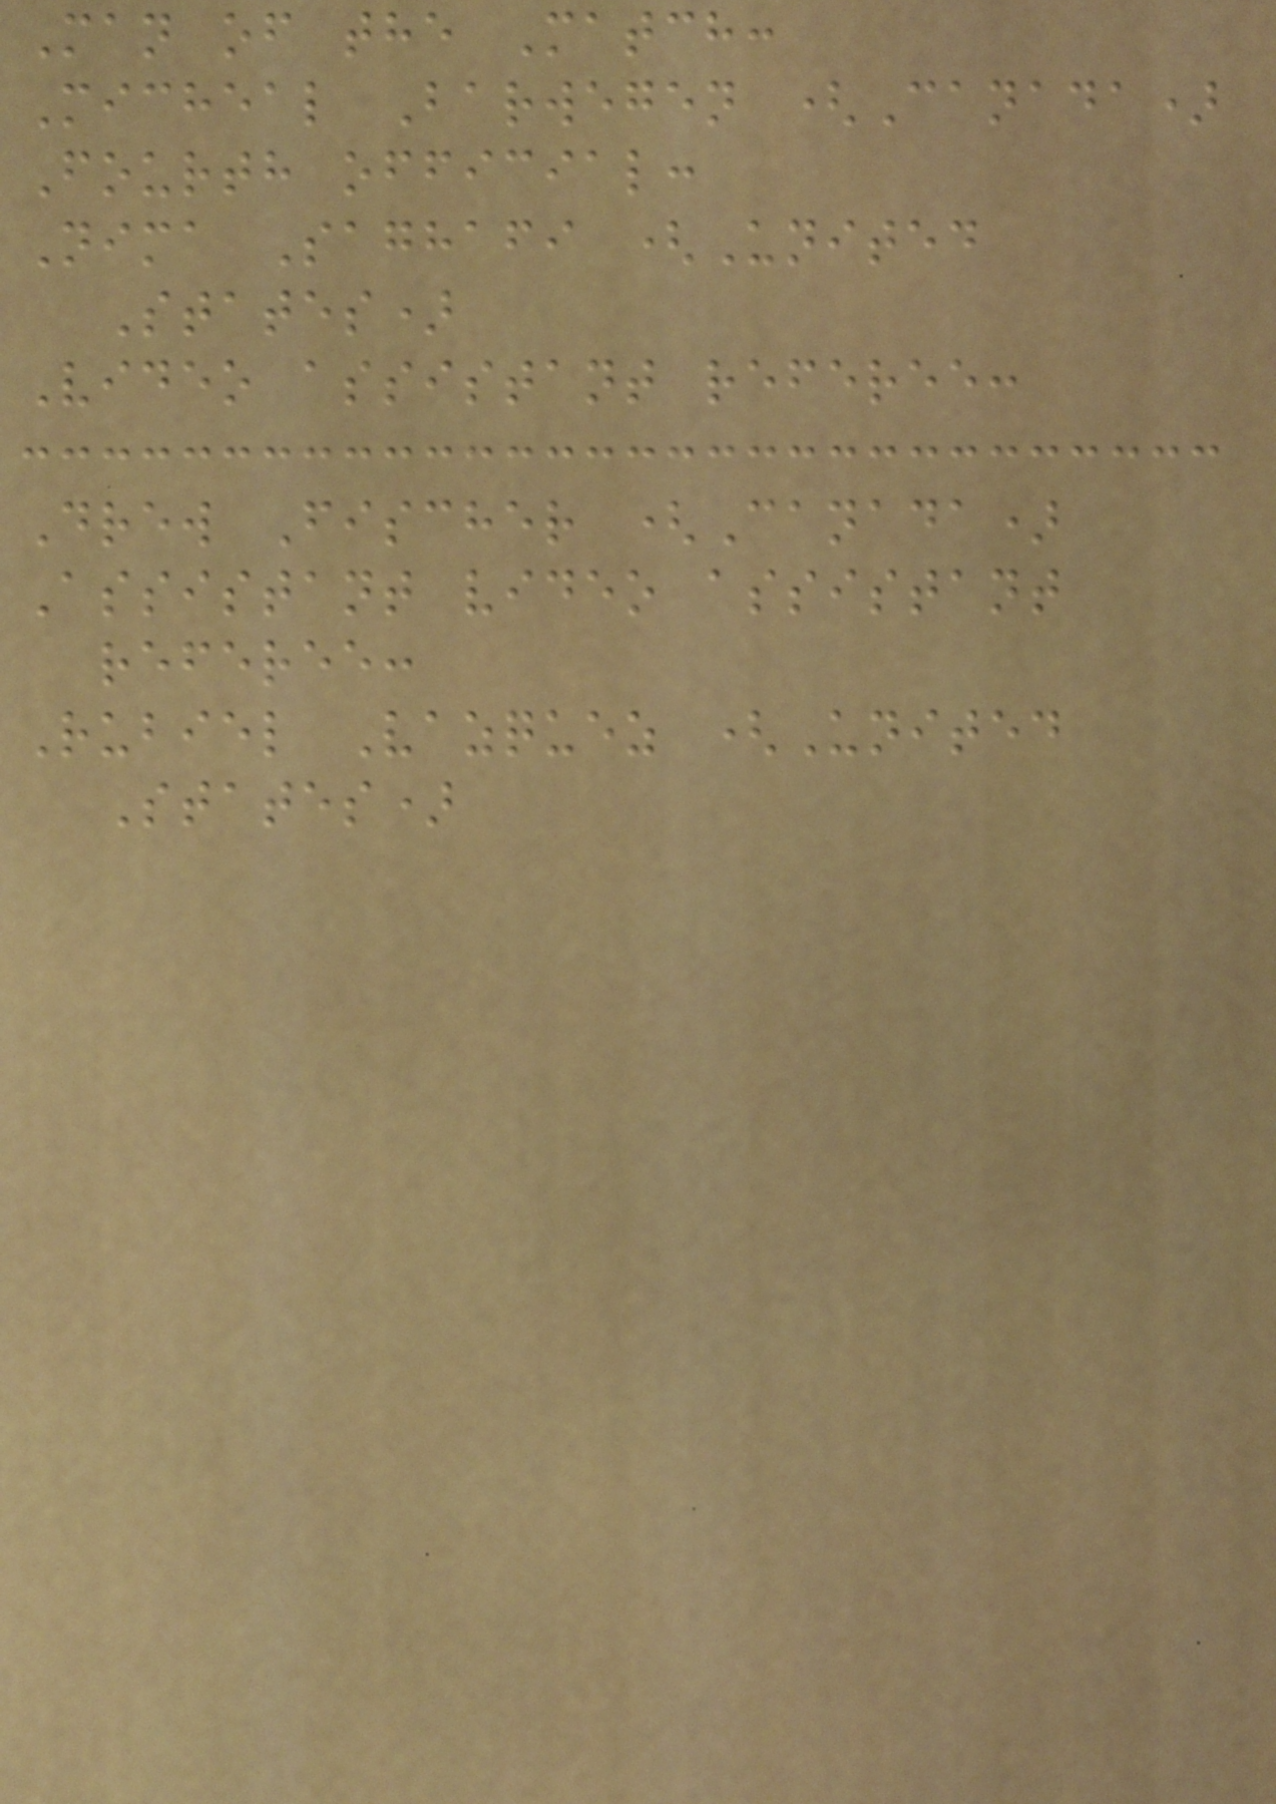Man of the Match:
Micheal Barwegen (Canada)
Fourth official:
Nima Saghafi (United
States)
Video assistant referee:
Drew Fischer (Canada)
Assistant video assistant
referee:
Rubiel Vazquez (United
States)
